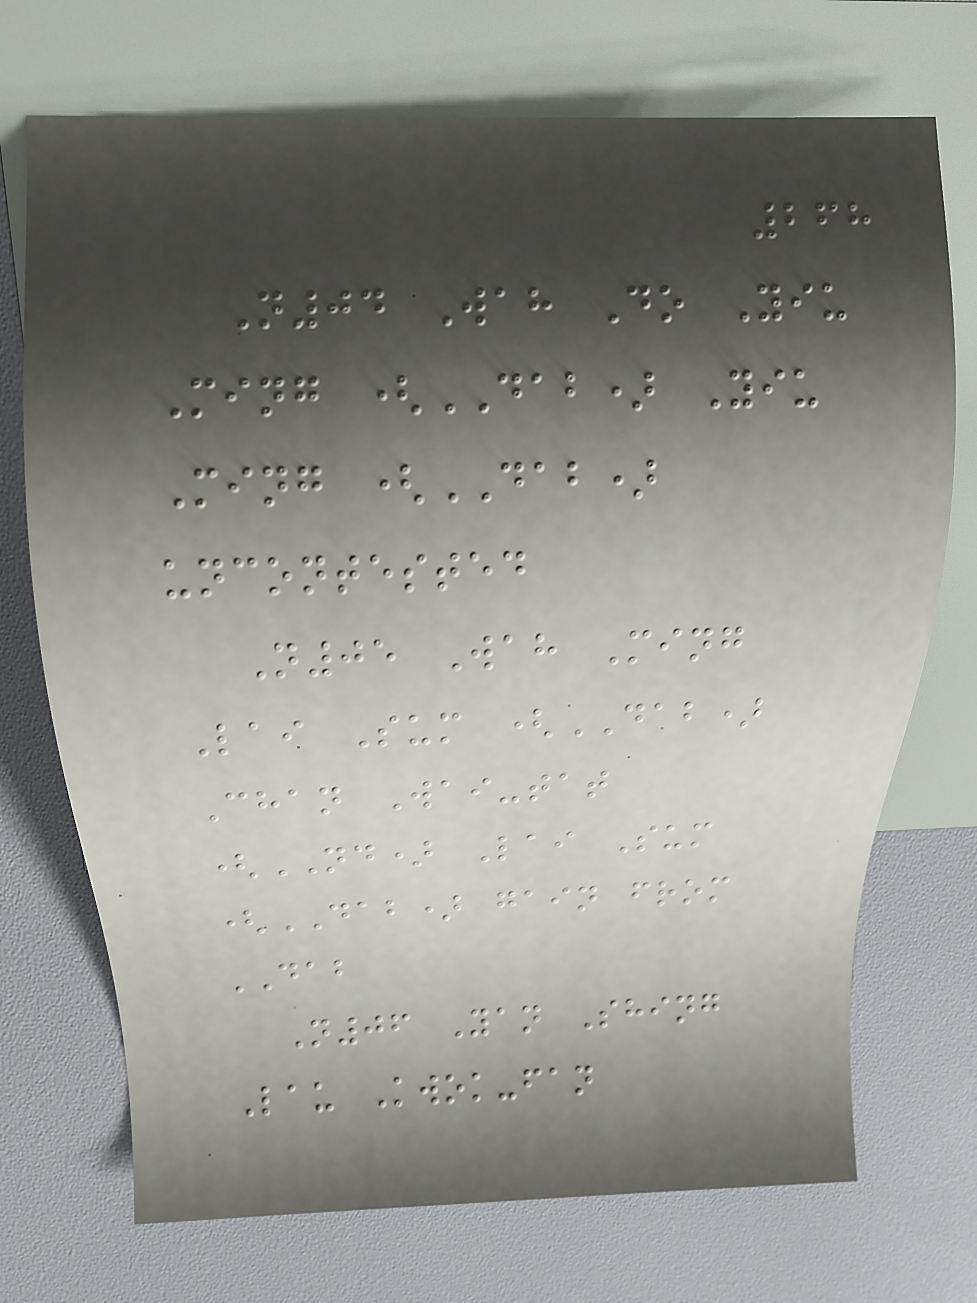268
N04 Wah Do Yiu
Ming (DAB) Yiu
Ming (DAB)
uncontested
N05 Wah Ming
Lai Sum (DAB)
Chan Wai-tat
(ND) Lai Sum
(DAB) gain from
DAB
N06 Yan Shing
Lau Kwok-fan
